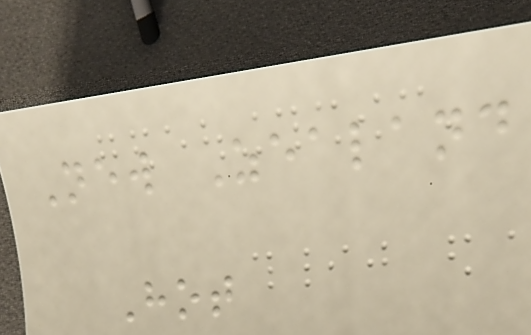New Zealand
Hot
